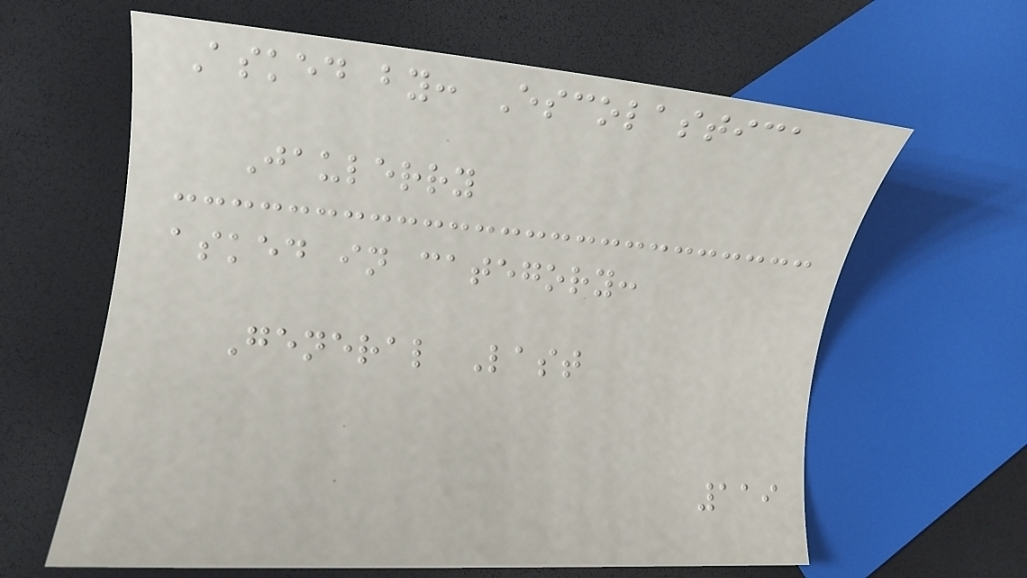Asked by: Escolastica
Jaulerry
asked in category:
General Last
119
